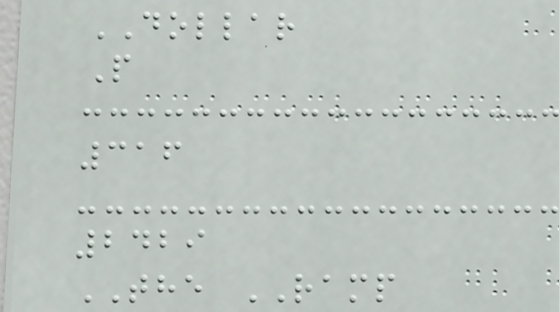DOLLAR
P
316
2429
THE RAMP
